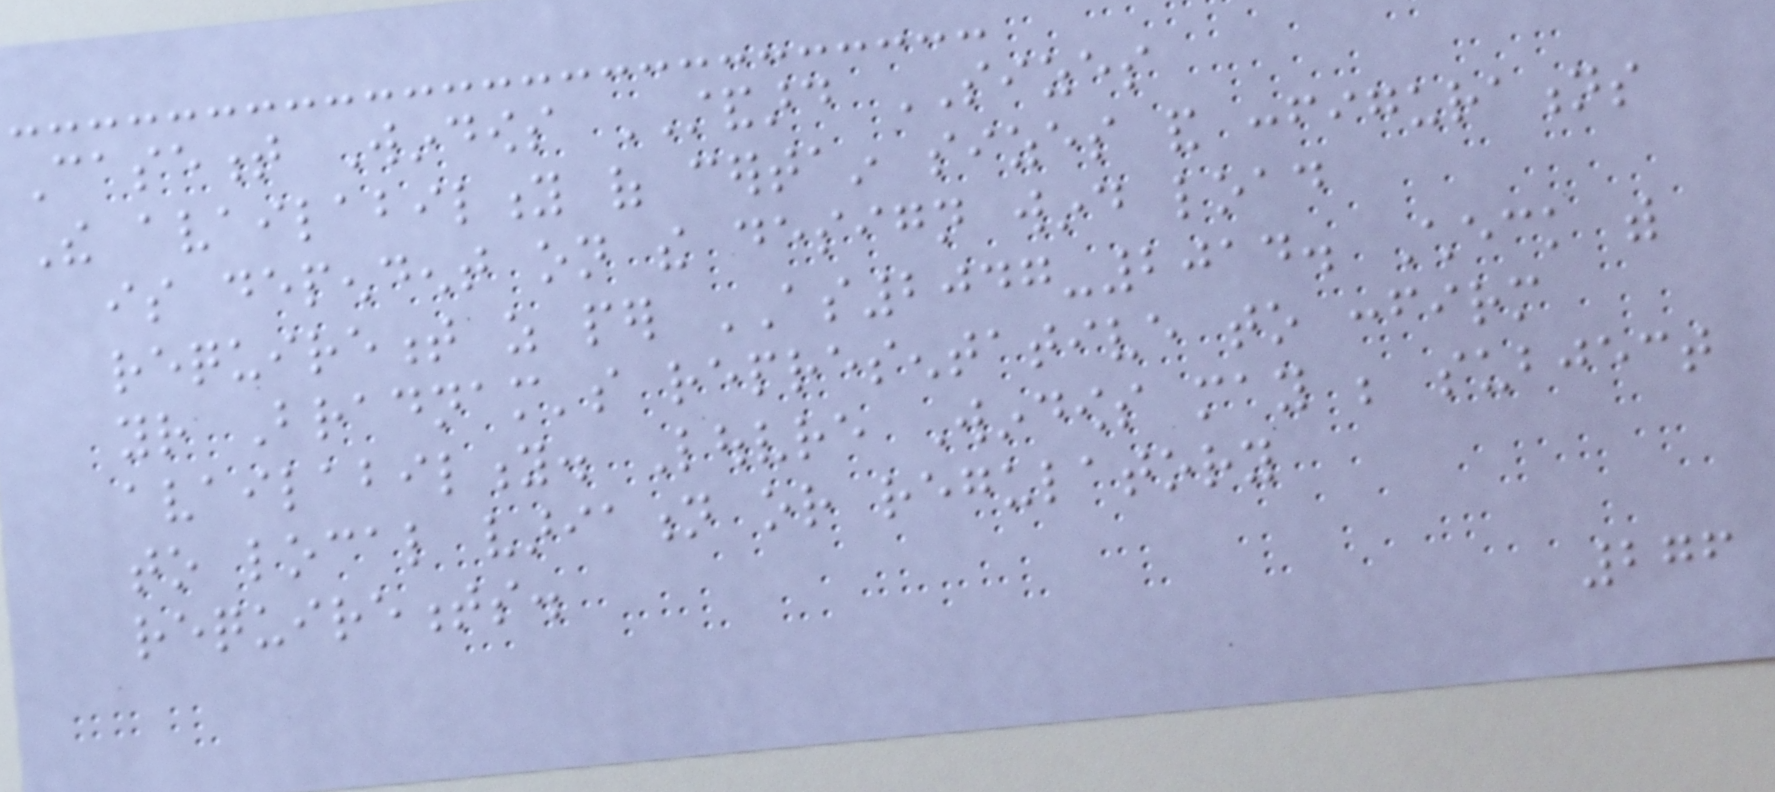Casement Windows STANDARD SIZES
The availability of certain sizes and configurations
is dependent on the design wind load
requirement as per AS2047-2014. Check with
your Bradnam's representative to confirm
availability. Louvre Windows may be subject
to local variation or regulatory
requirements.
276
